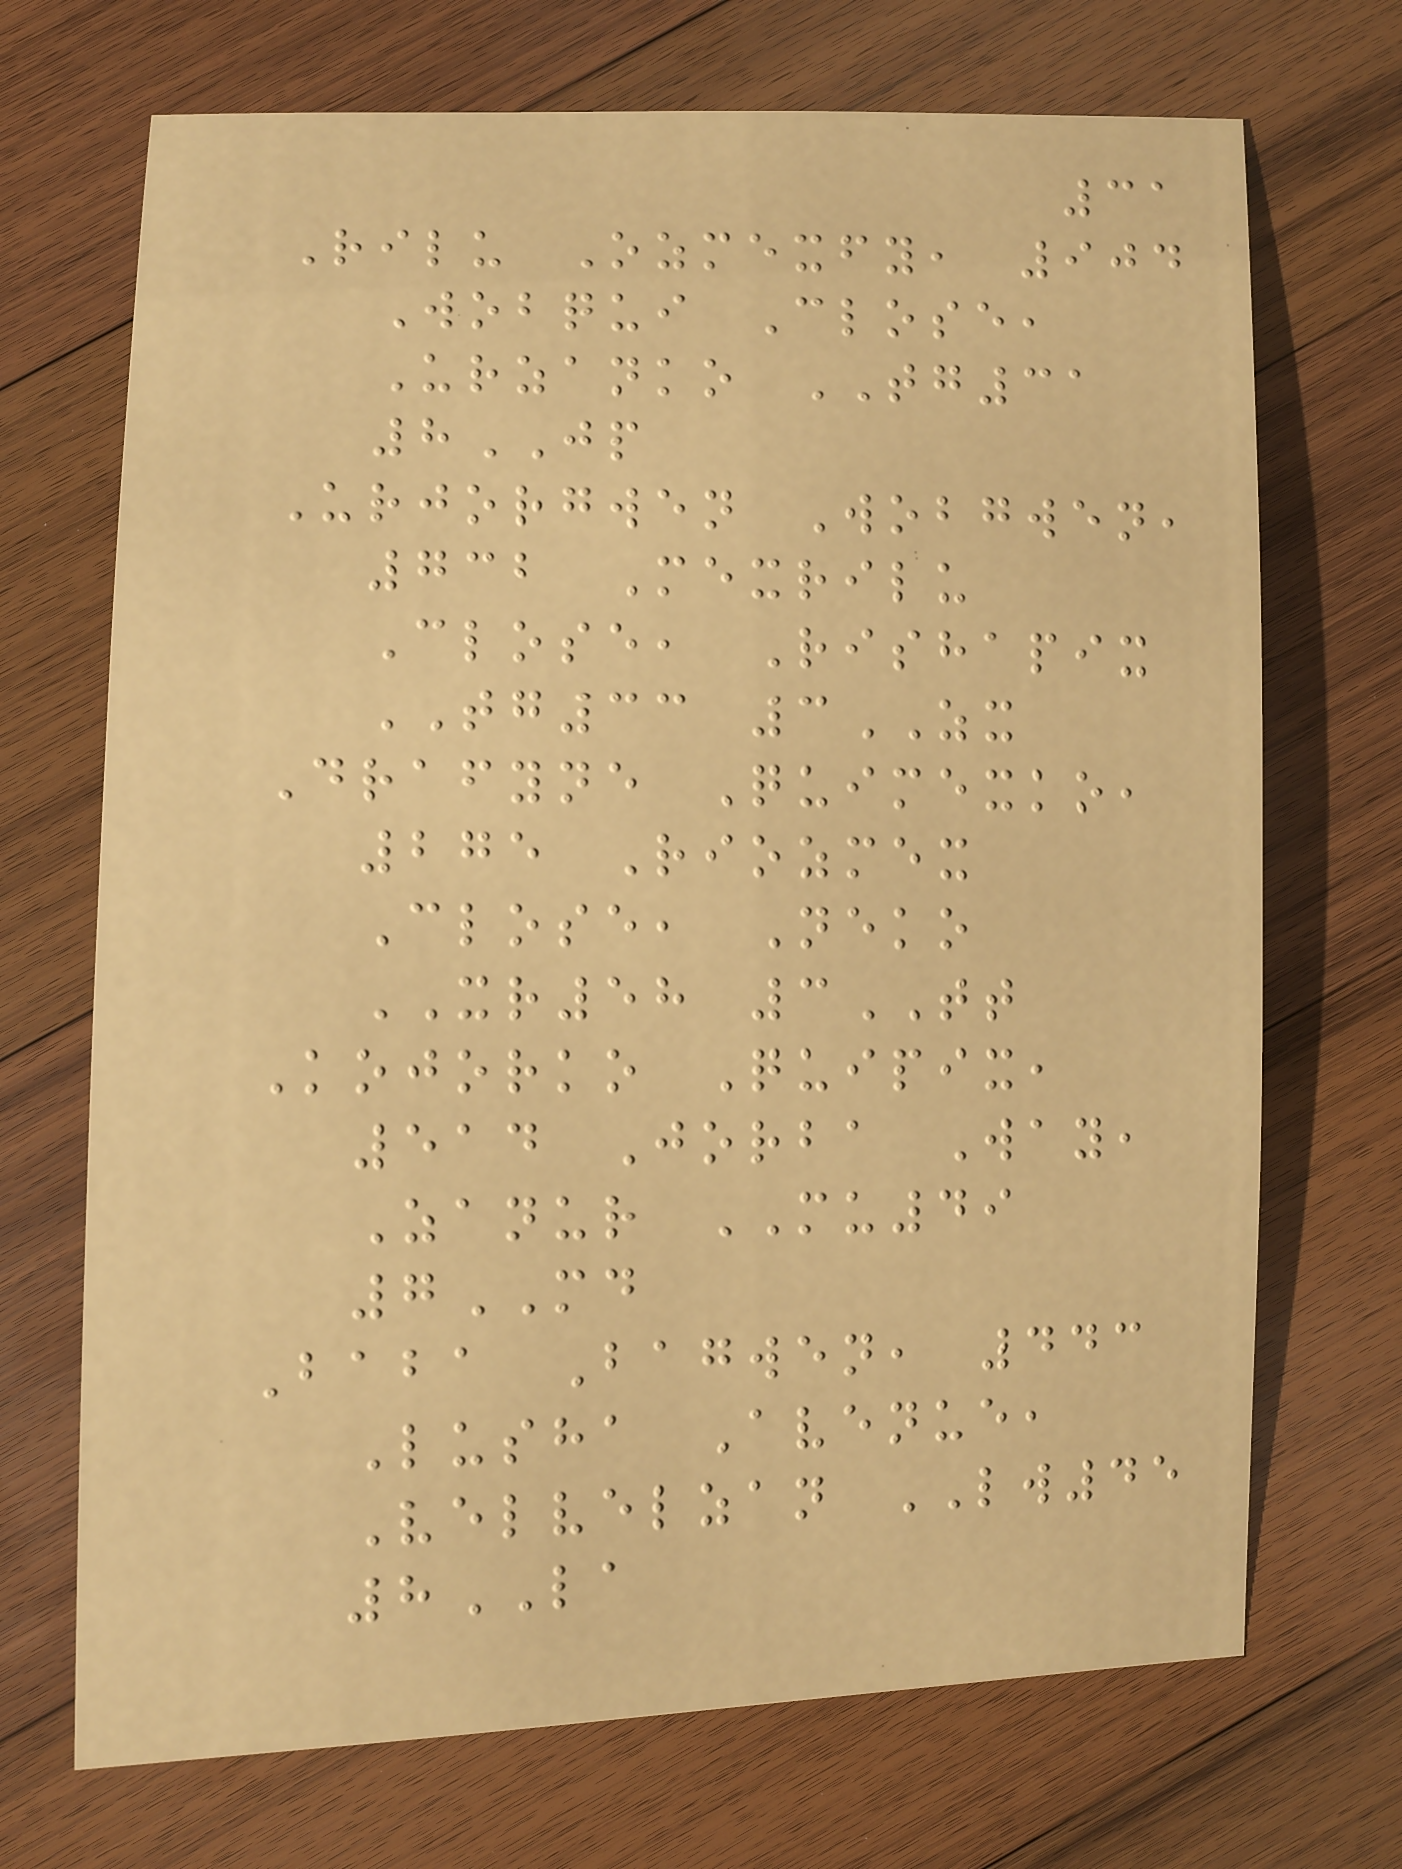31
Rilu Ozmexfy, 904
Wobqui Close,
Urzanko TG31
8JP
Urjorgwen Wobgwen,
732 Mexrilu
Close, Rishapix
TG33 3ZX
Drafyne Quimexko,
275 Riozmex
Close, Neko
XR58 3TT
Kojorko Quipix,
514 Jorba Way,
Zanur MU49
7MD
Baba Bagwen, 443
Lusha Avenue,
Velvelzan LW45
8LA
